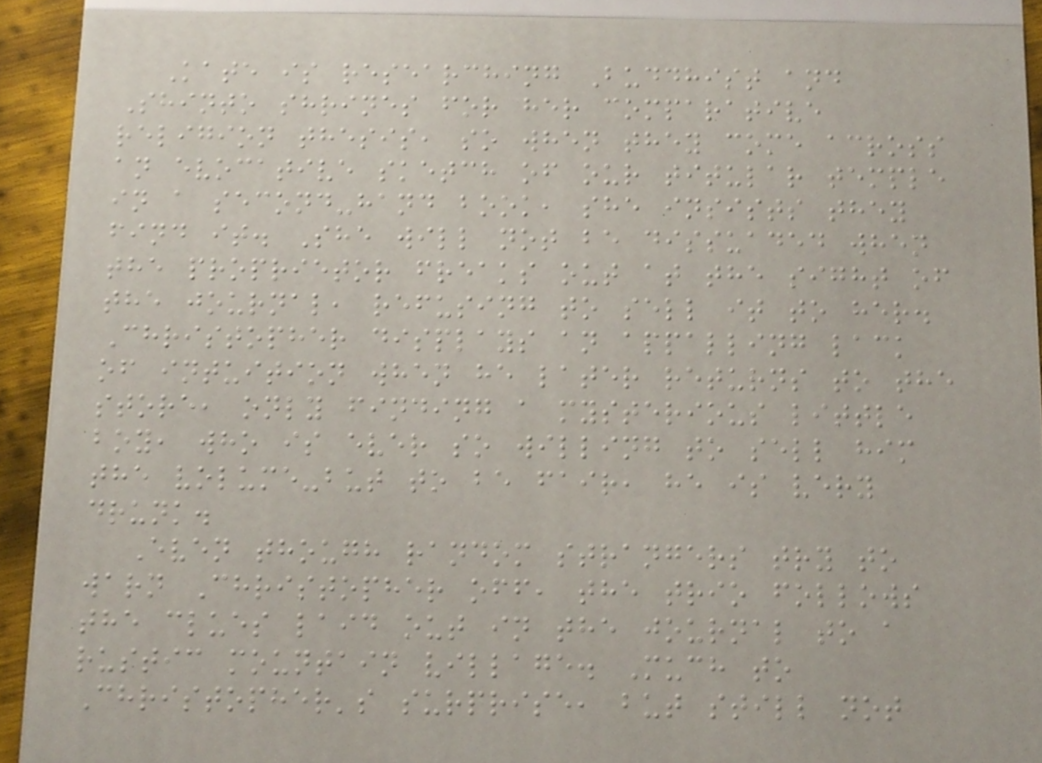Kate is researching Buddhist and
Shinto shrines for her comparative
religion thesis, so when they come across
an evocative sketch of our titular temple
in a second-hand book, she insists they
find it. She will not be dissuaded when
the proprietor freaks out at the sight of
the journal, refusing to sell it to her.
Christopher displays an appalling lack
of intuition when he later returns to the
store, only finding a mysterious little
boy, who is ever so willing to sell him
the volume-but to be fair, he is very
drunk.
Even though random strangers try to
warn Christopher off, the trio follows
the clues laid out in the journal to a
rustic mountain village. Much to
Christopher's surprise, but still not
